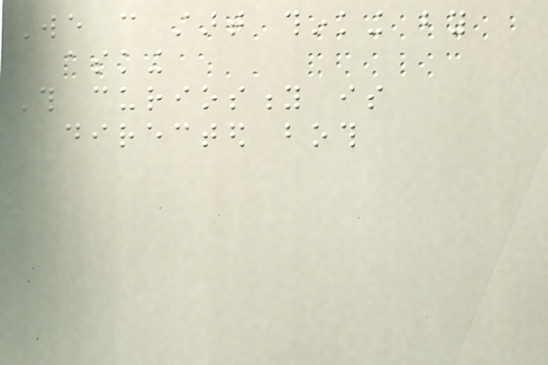We can start thinking by
asking
This curiosity is
directed both
